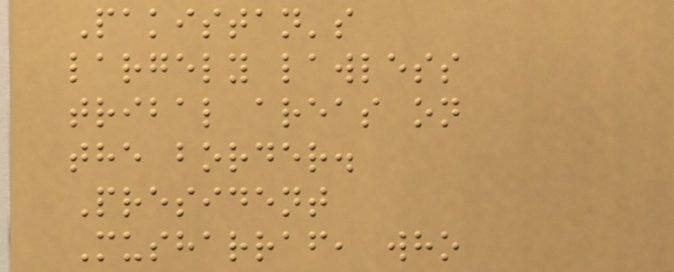Pakistan's
largely lawless
tribal areas on
the border.
President
Musharraf, who
